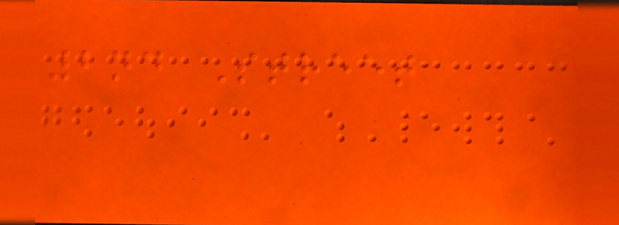2nd Street
